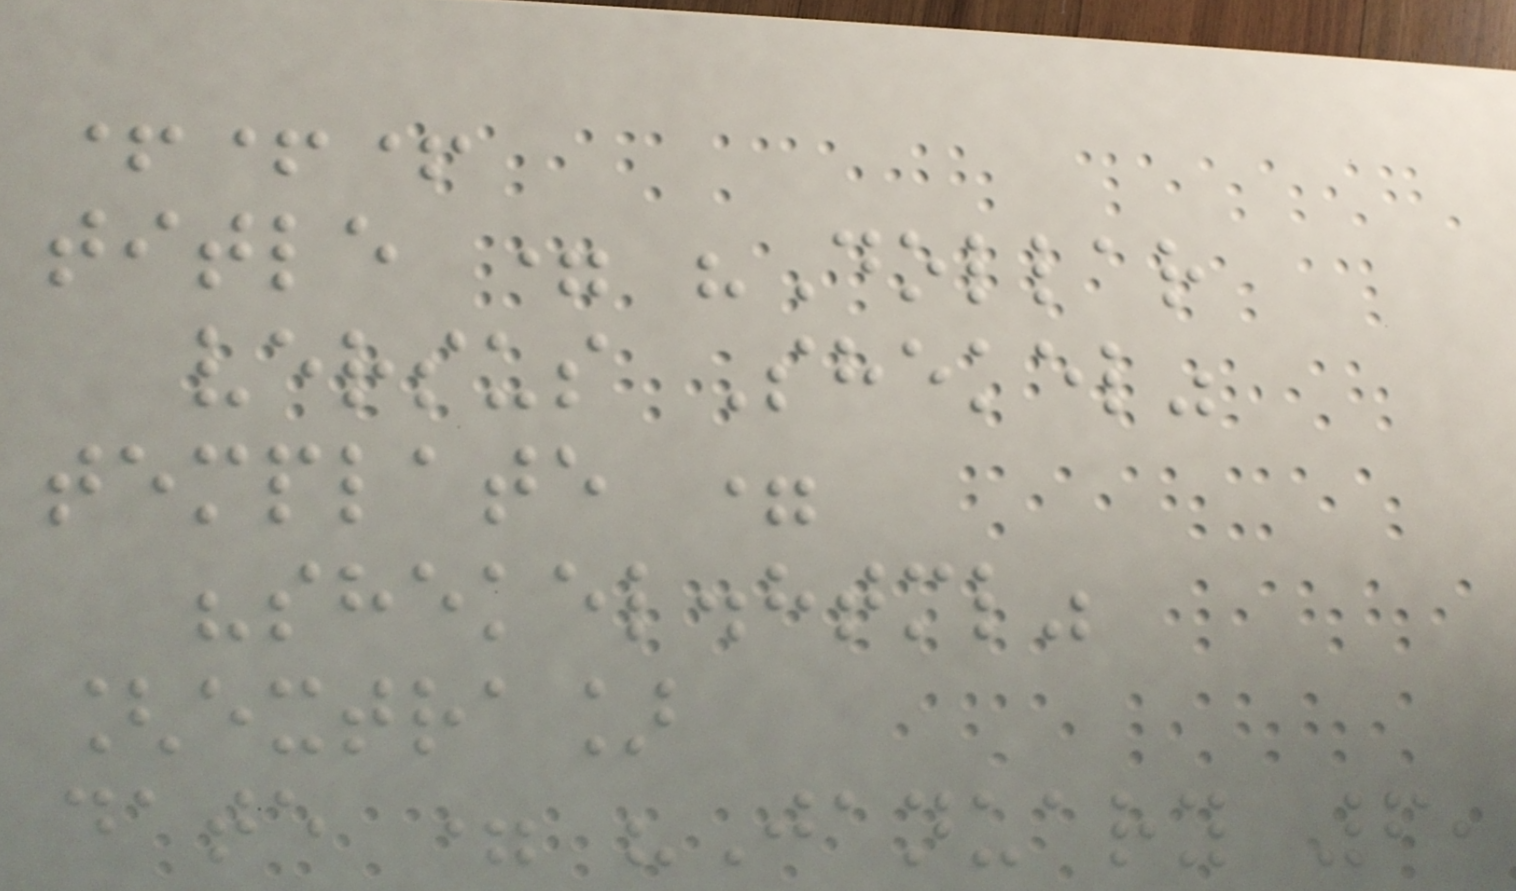+++
title = "Dollar
versus Shekel"
template =
"shekel.html"
[extra]
date = "January 6,
